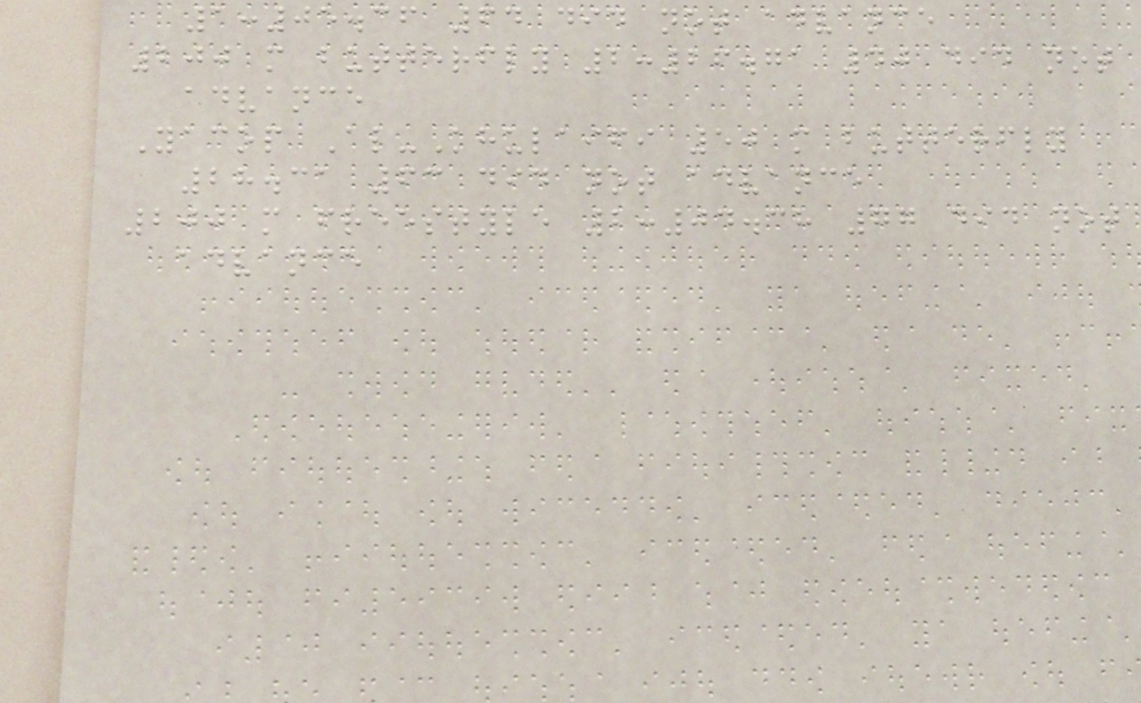1:05.36 64 did not advance
200 m butterfly 2:26.71 40 did not
advance
Yacop Al-Khulaifi 50 m butterfly
28.31 63 did not advance
200 m freestyle 2:04.38 77 did not
advance
